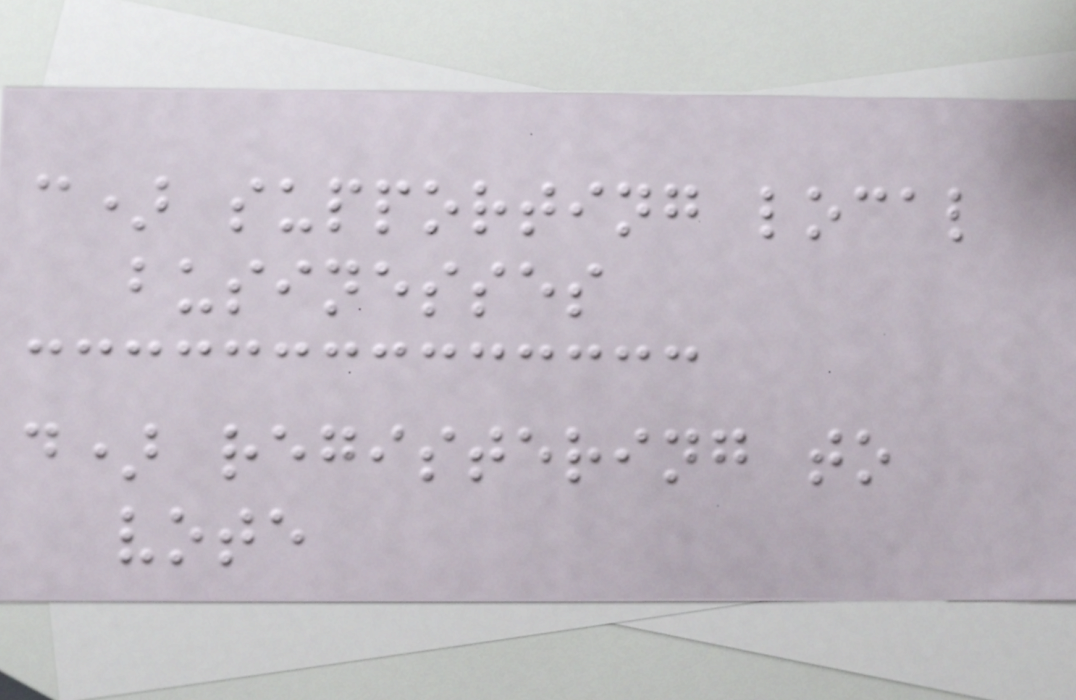c) supporting local
businesses
d) registering to
vote
